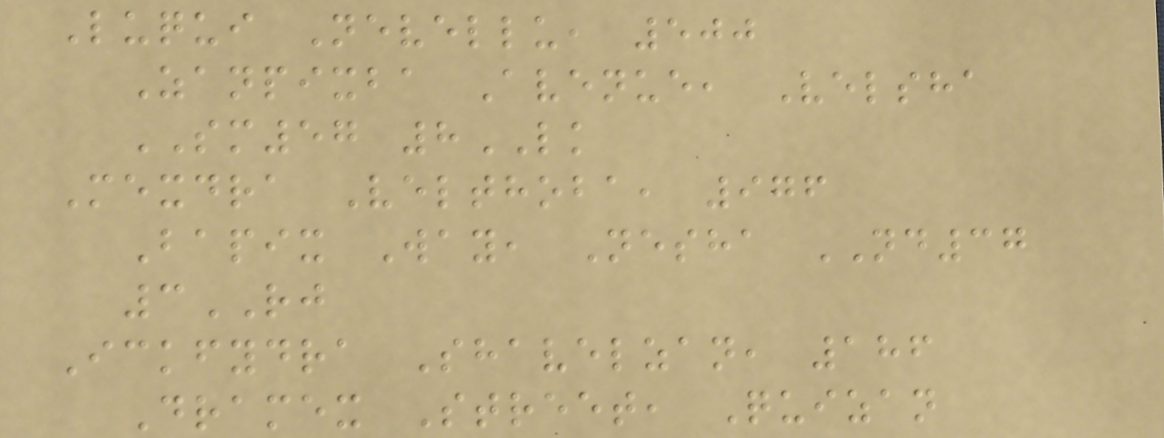Luqui Nevellu, 500
Zanpixba Avenue, Velsha
SM57 8LK
Mexdra Velthoba, 976
Bapix Way, Nesha ND37
3RJ
Ickfydra Shavelzan, 186
Dramex Street, Quizan
